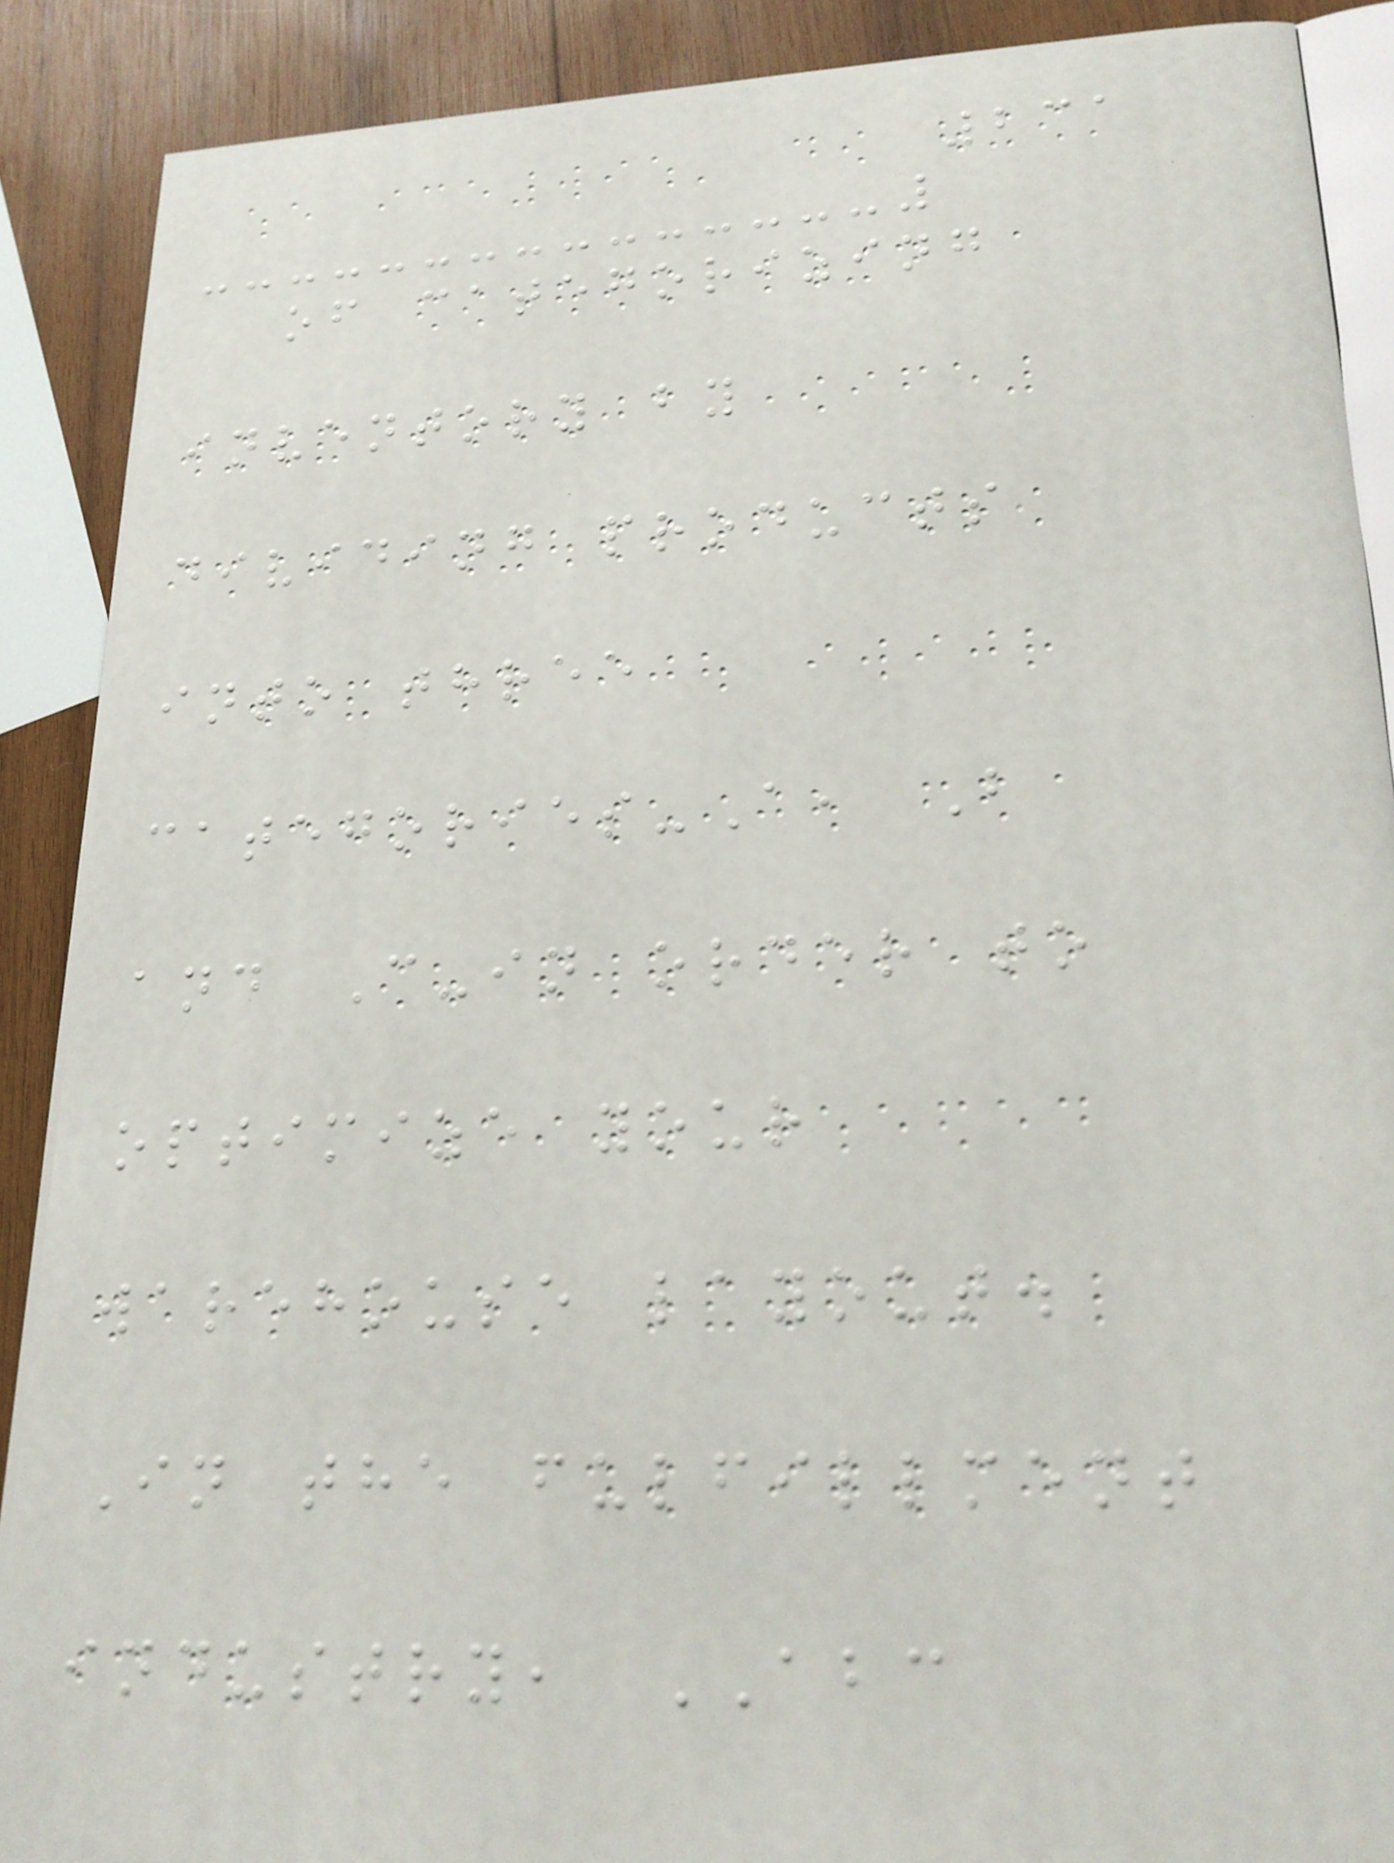231
of categorizing
inventory by
dividing products
into three
categories-A, B
and C-in order to
optimize your
warehouse layout.
In the fulfillment
industry, ABC
